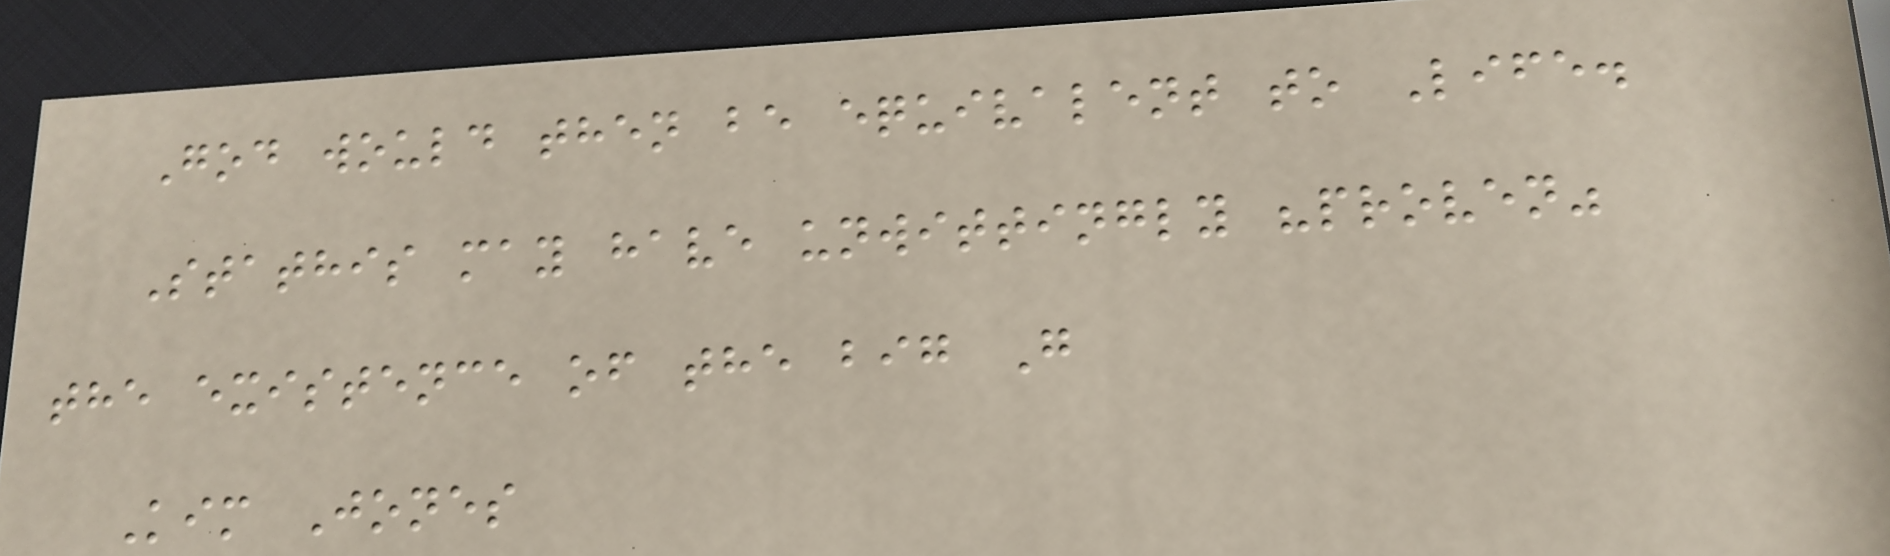God would then be equivalent to Life.
Stathis may have unwittingly "proven"
the existence of the big G
Kim Jones
